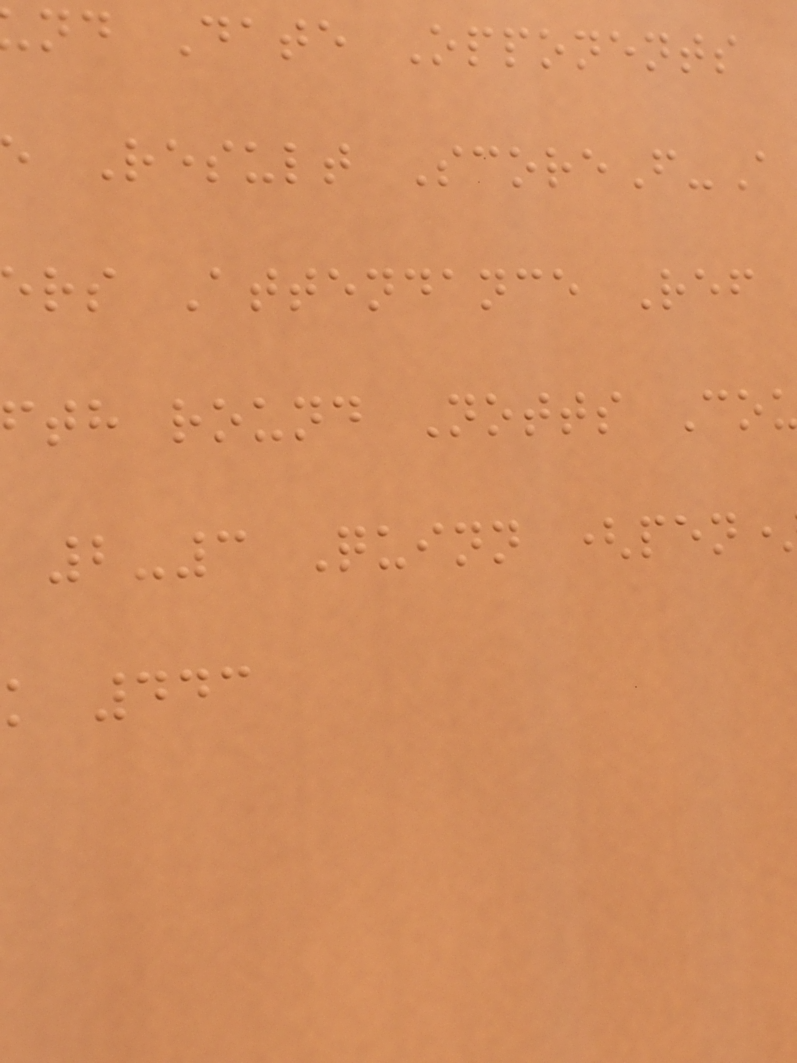nd Date Opponents
Result ScoreF-A
rs Attendance Ref
fth round Notts Co
2-3 Quinn (pen
k 443
